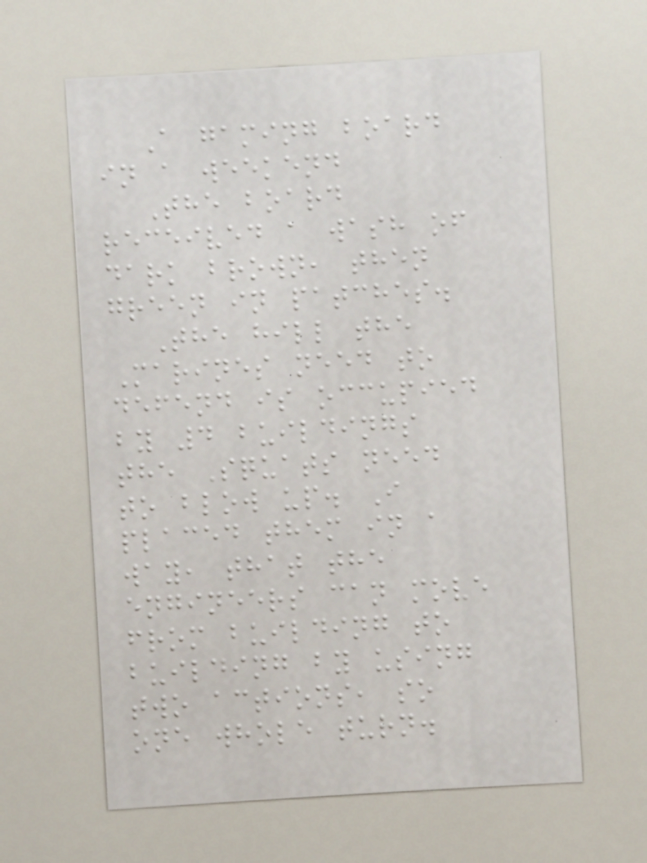A gaming board
in a weekend
The board
received a wash of
dark brown, then
green in patches.
The hill the
Marines need to
defend is occupied
by 4 buildings
the Squats need
to blow up. I
placed them in a
way, that the
engineers can move
from building to
building by using
two actions, so
one whole turn.
